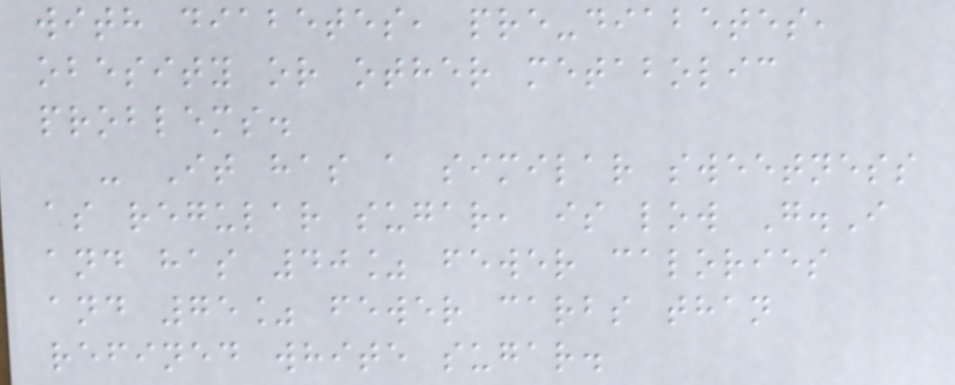with diabetes, pre-diabetes,
obesity or other metabolic
problems.
- It has a similar sweetness
as regular sugar, is low G.I
and has 40% fewer calories
and 75% fewer carbs than
refined white sugar.
